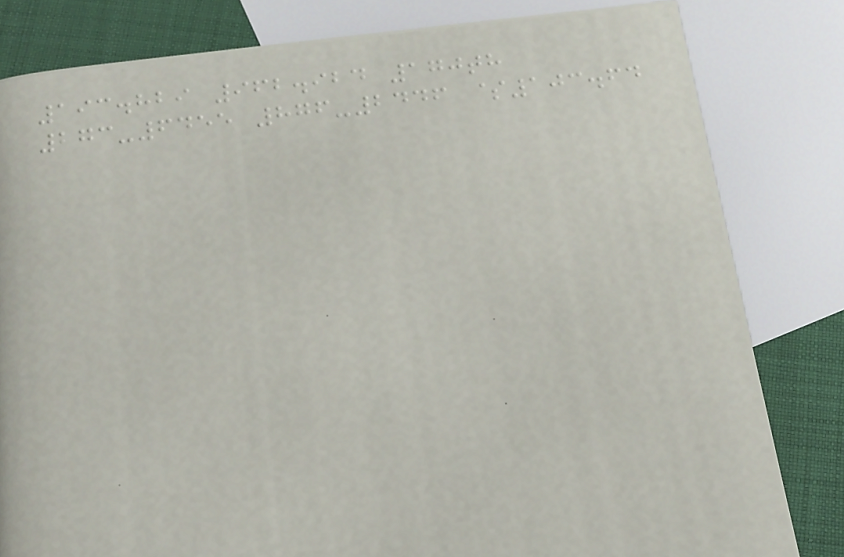193.829 962.924 170th
273-6455 876-2446 $103.64
